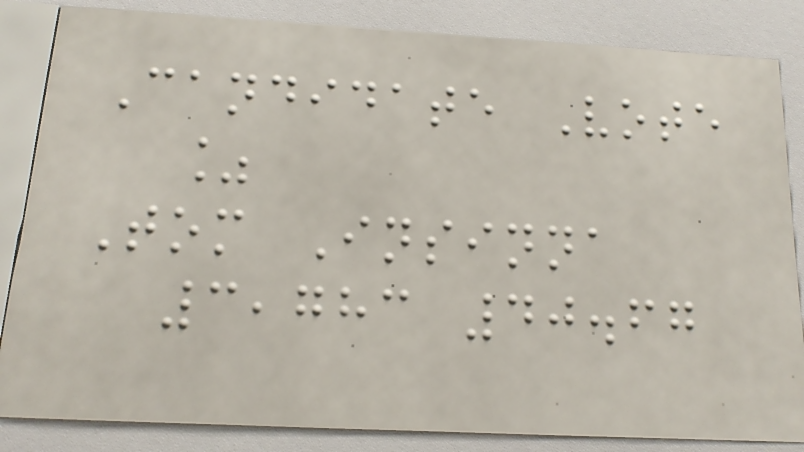Candidate Vote
%
Tom Insinna
3,783 40.67
